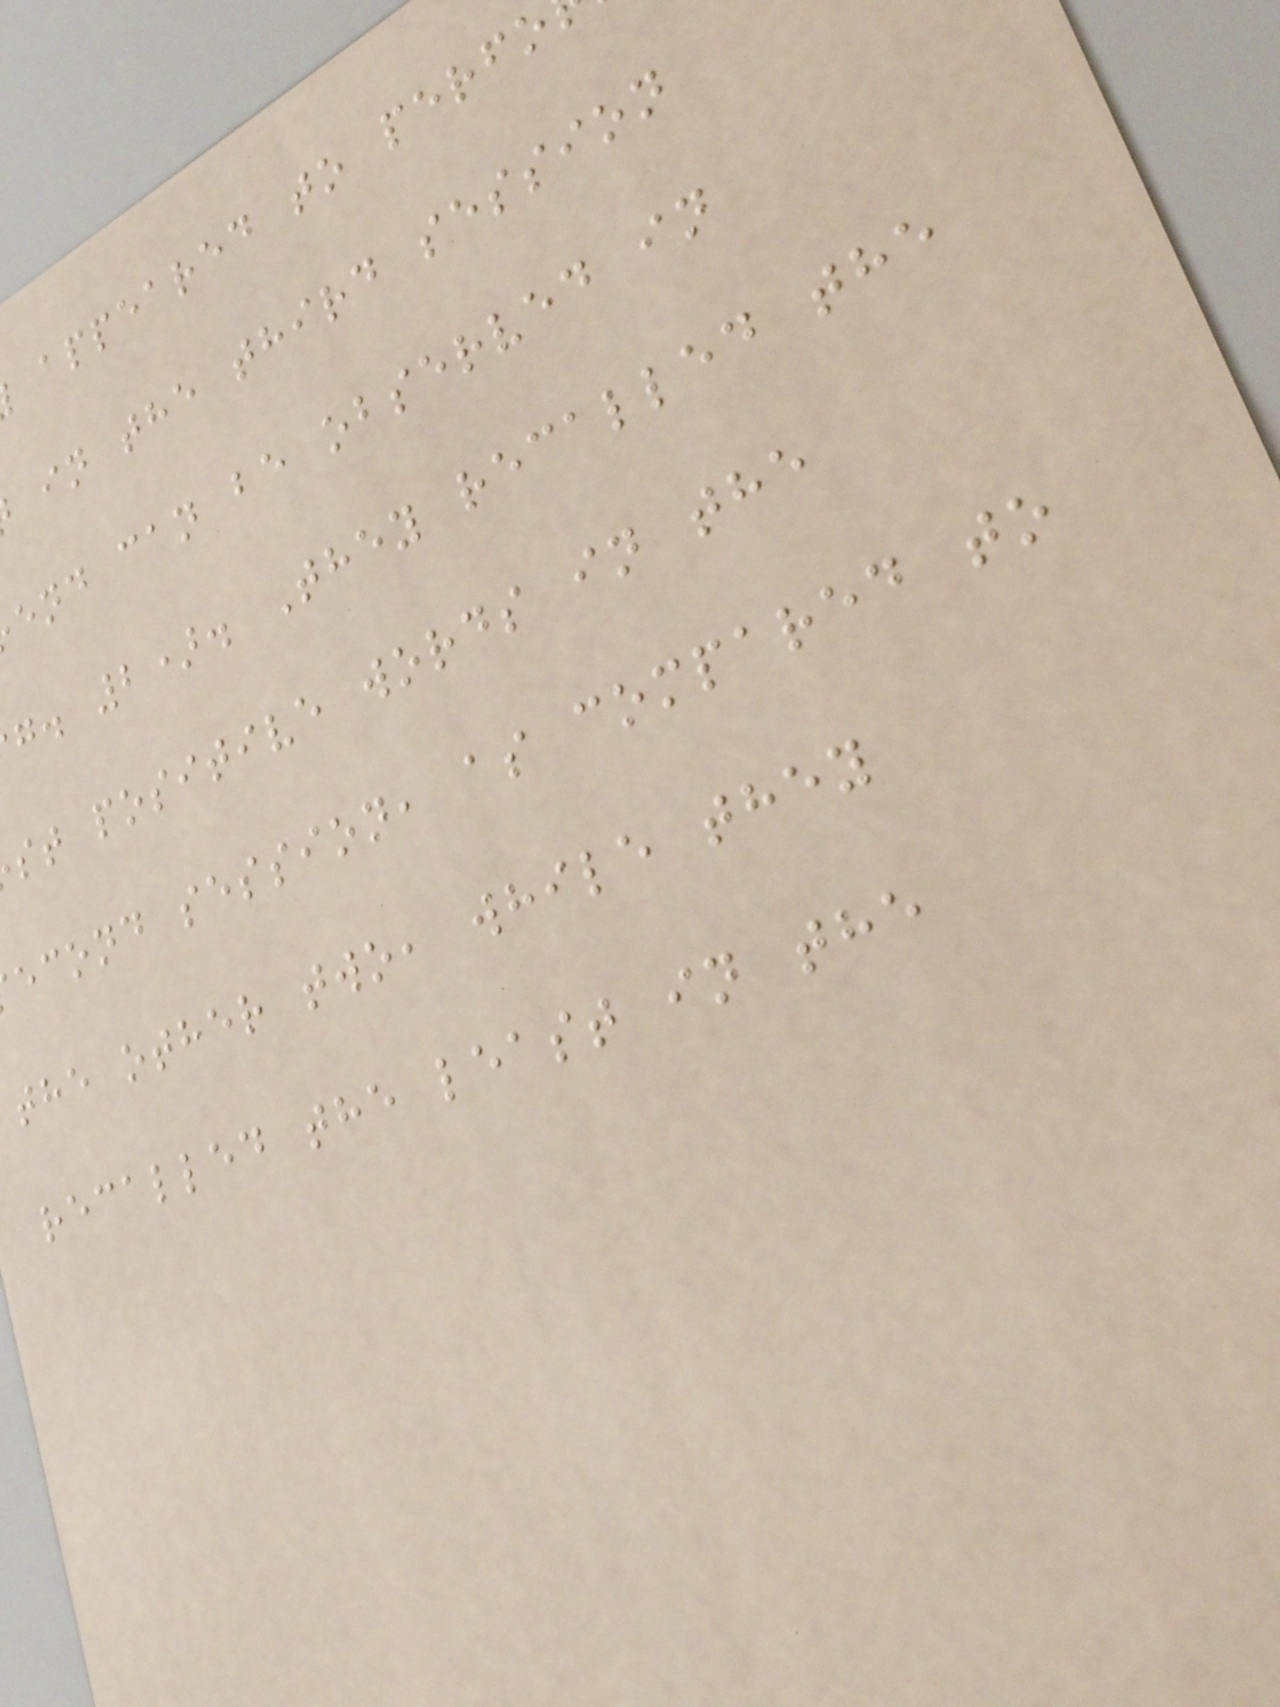appeared to perfo
in the third session
end can be observed in
g. 2). They recalled the
st positive words in the
econd session, as compared to
the other two, while they
recalled the least in the
